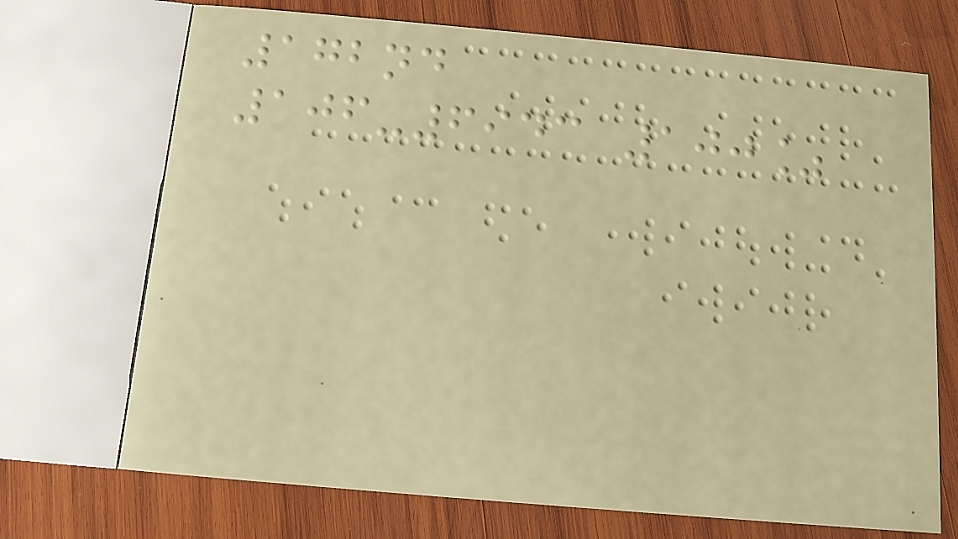172nd
106-6943 100%
